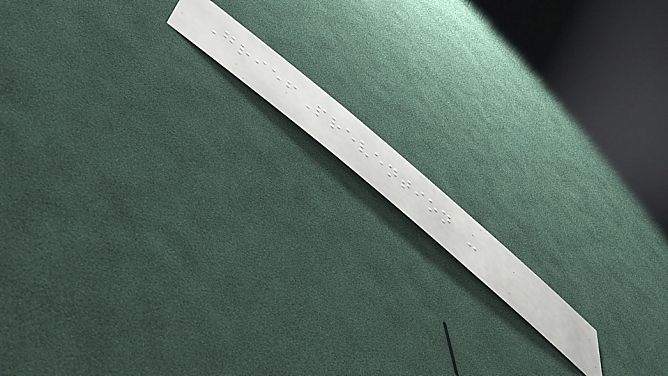GriefPrevention -
